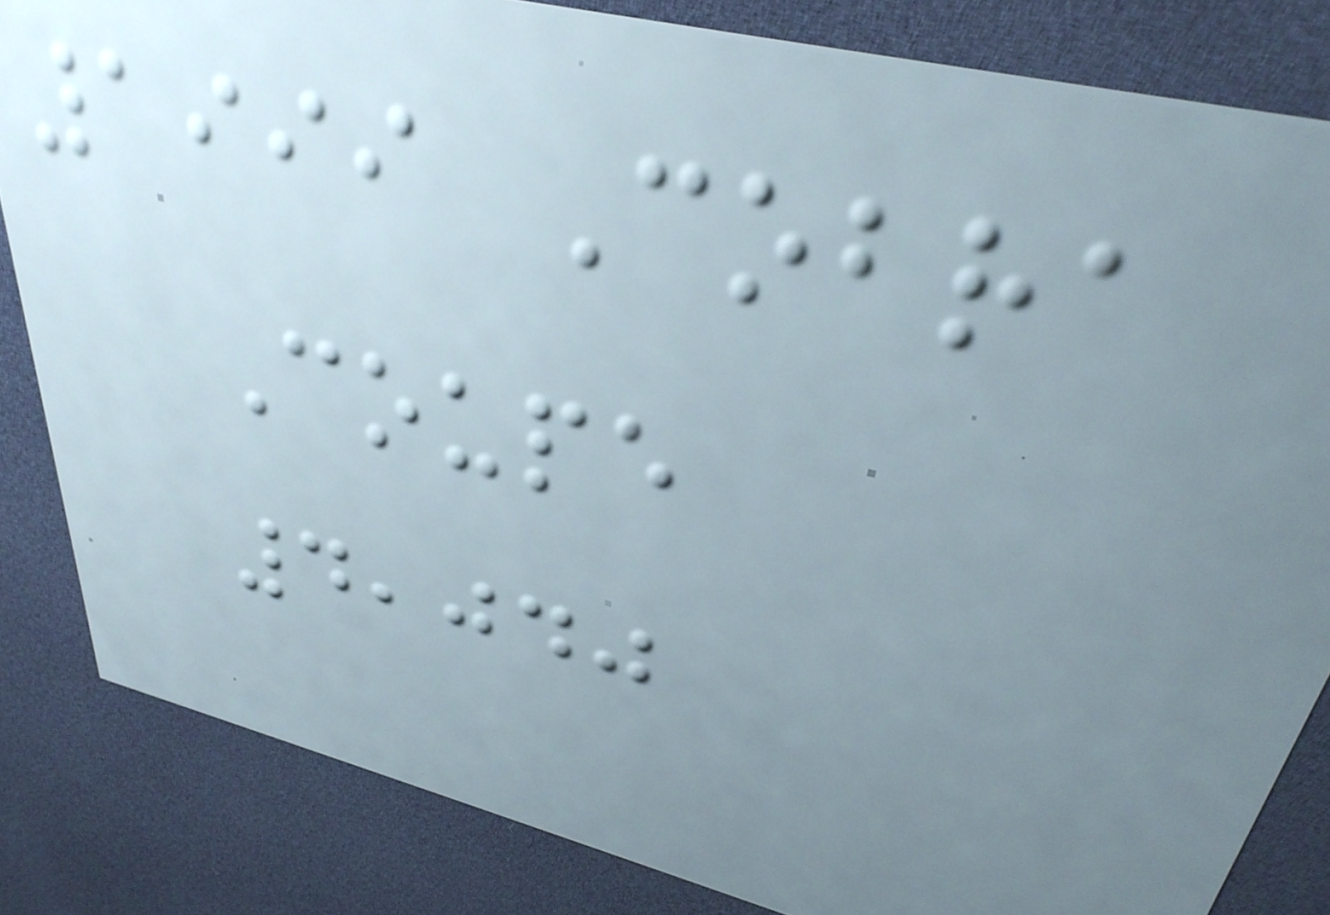1999 Cobra
Coupe
4,040
